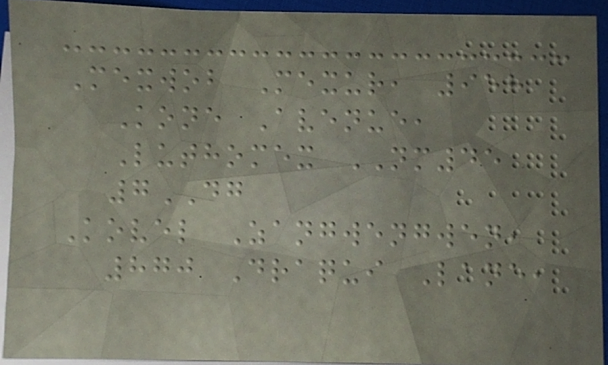Mexwob Mexur, 958
Kone Avenue,
Luthomex NM45
7DG
Kovel Zangwengwen,
870 Draqui Lane,
